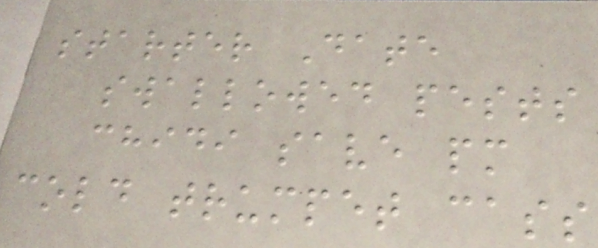starter Date
swallowed pests
chidi save pm
cold trumpet cass
